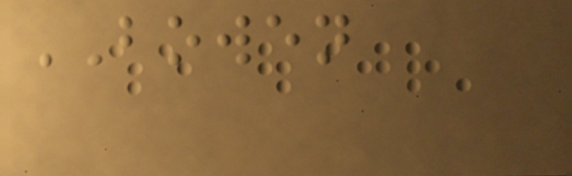BOWEN
